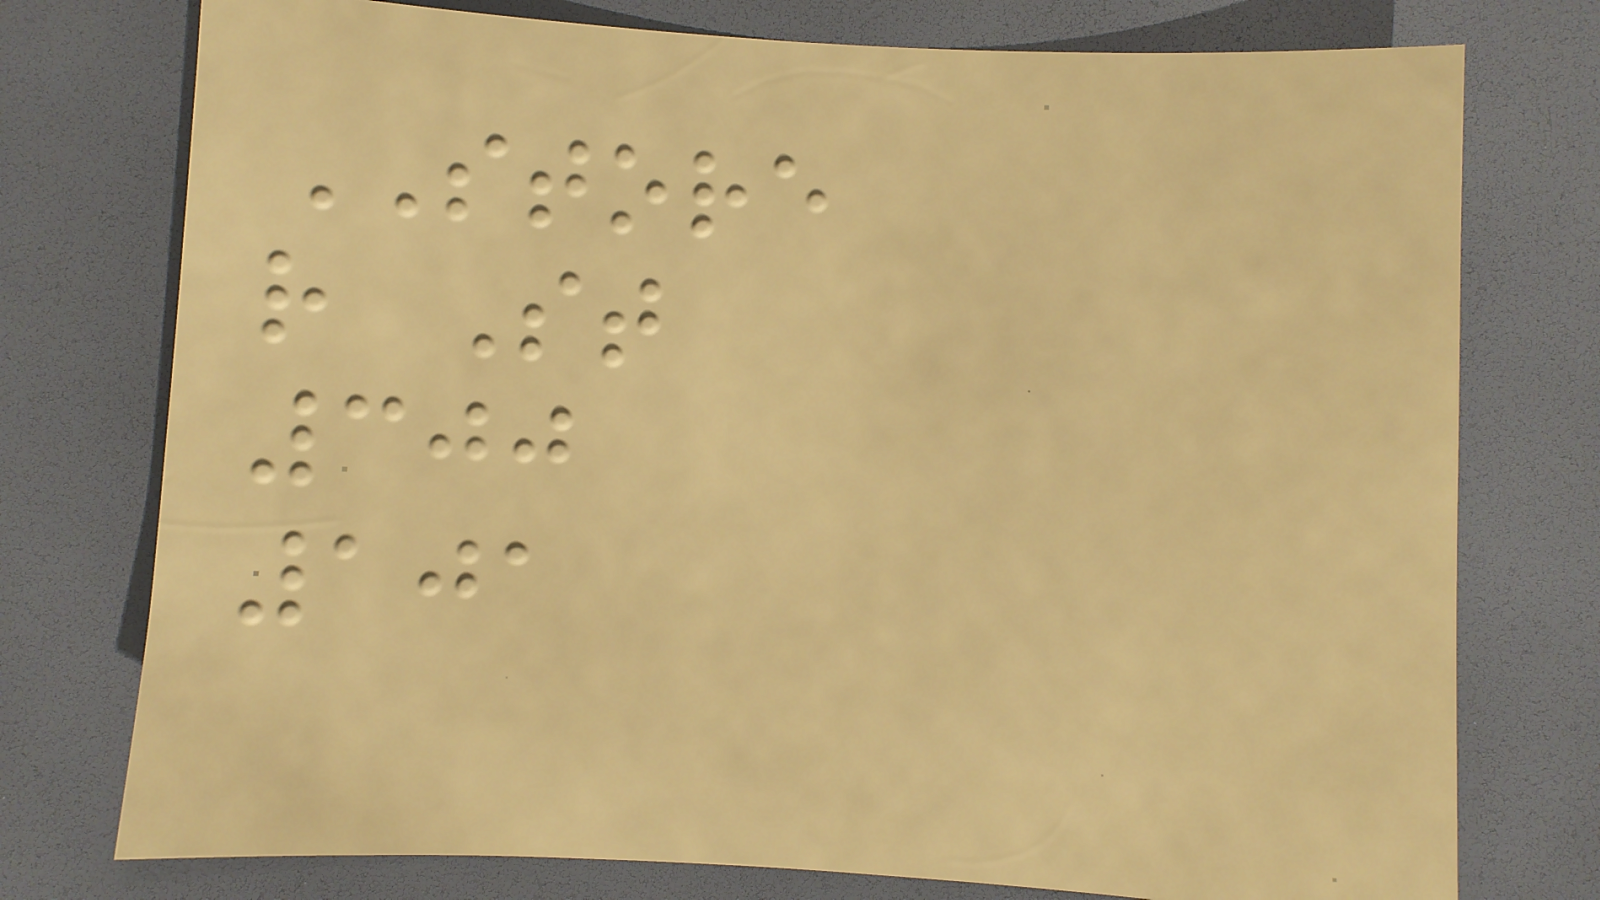STORE
r St
300
101
